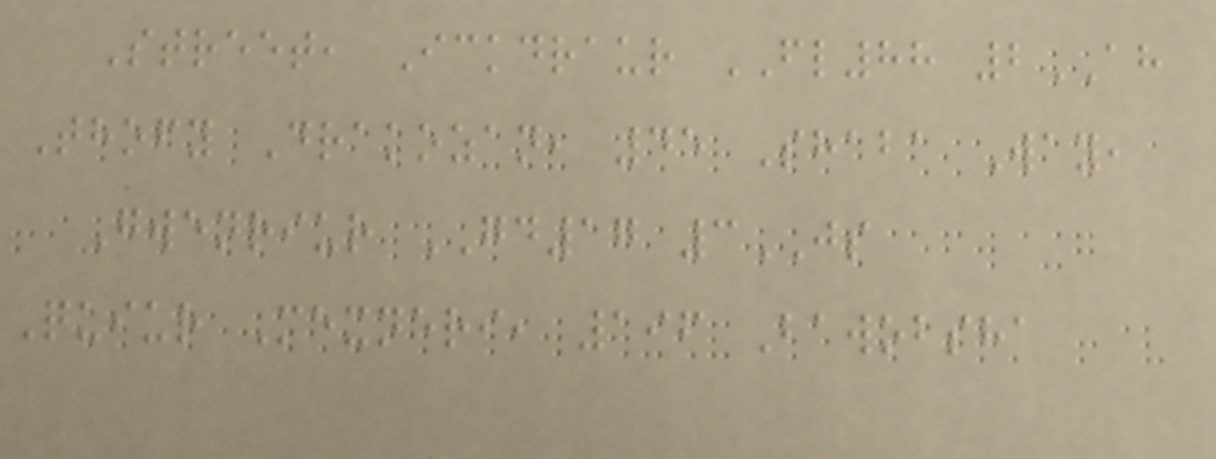Street, Ickdraur FL88 2AH
Thofy Drakozan, 45 Shaba Way,
Gwenriur GD17 3JS
Quiur Mexneri, 196 Bawobsha
